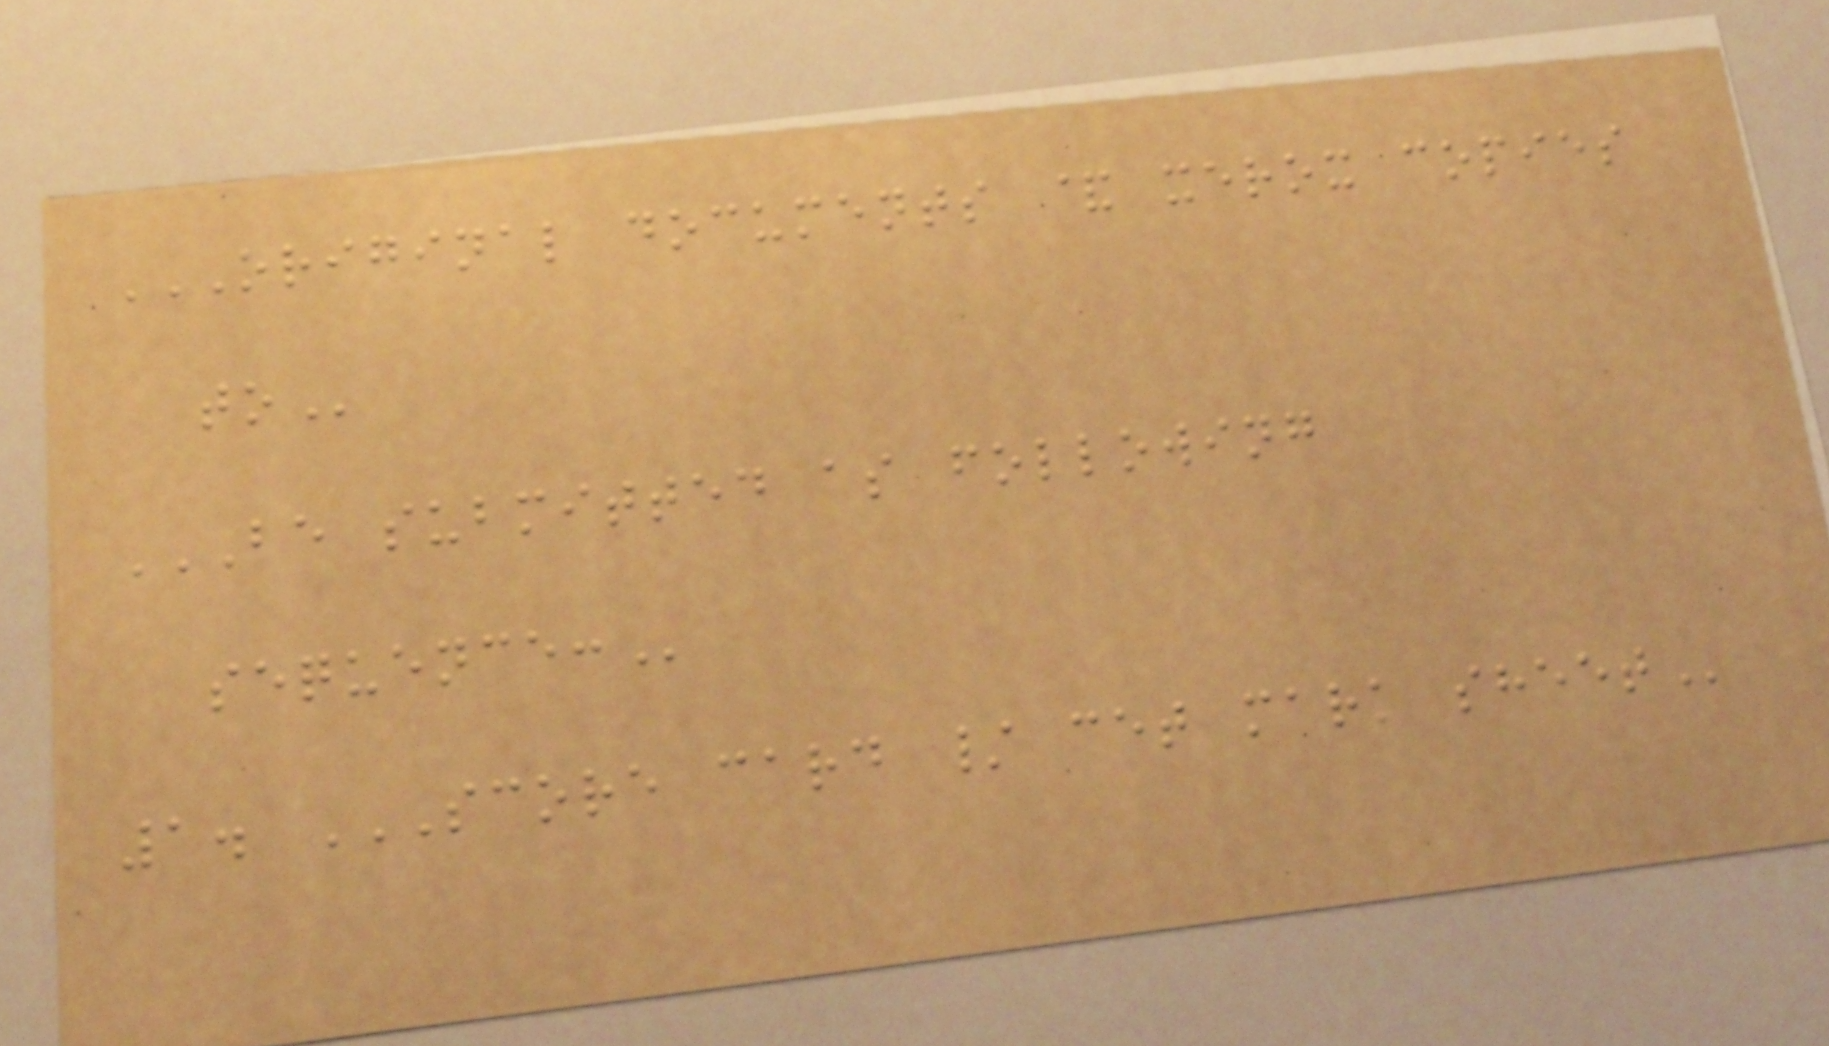ORIGINAL DOCUMENTS & XEROX COPIES
TO
BE SUBMITTED AS FOLLOWING
SEQUENCE:
1. SCORE CARD / CET MARK SHEET
